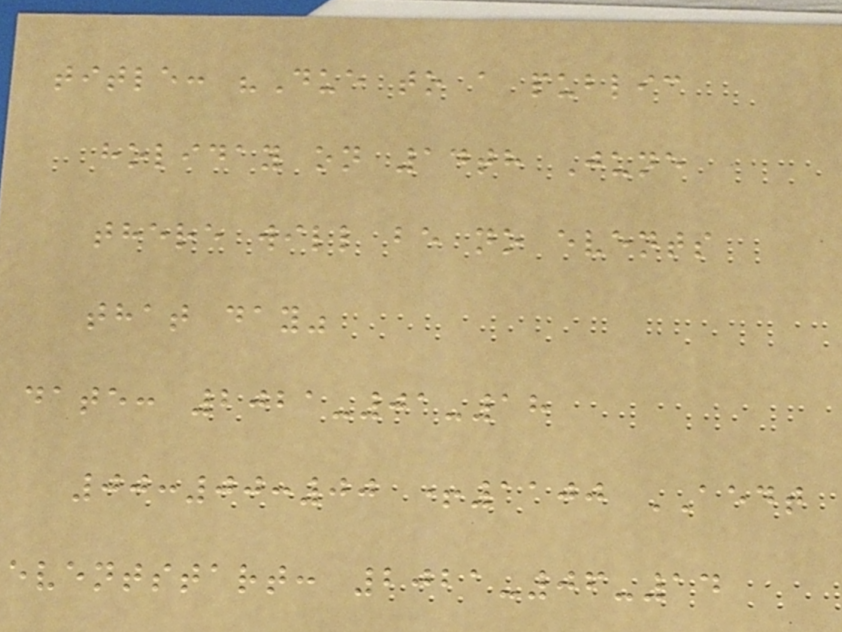title: "Due to a public
holiday on 14th June
there will be no events
that day"
date: 2021-01-18
00:00:00 +1100 AEDT
eventstart: 2021-06-14
